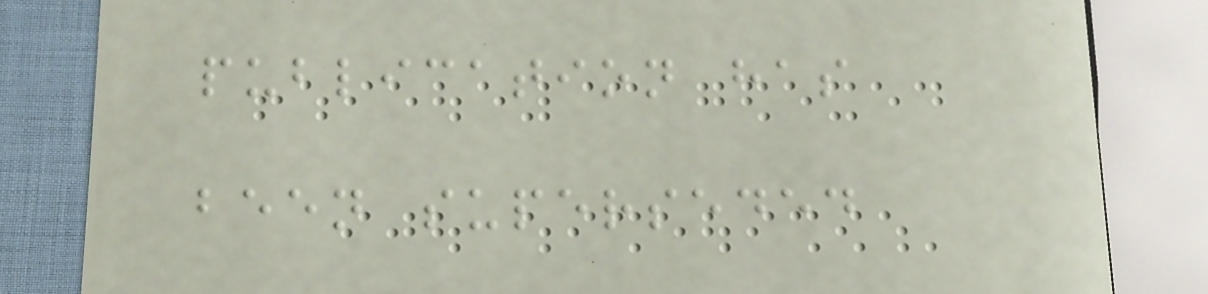publication has
been superseded
